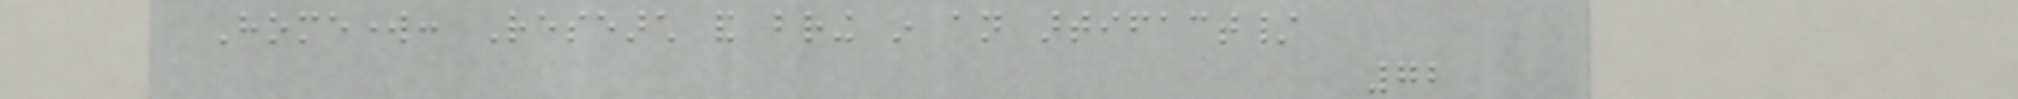Homework: Research and bring in an artifact/
72
